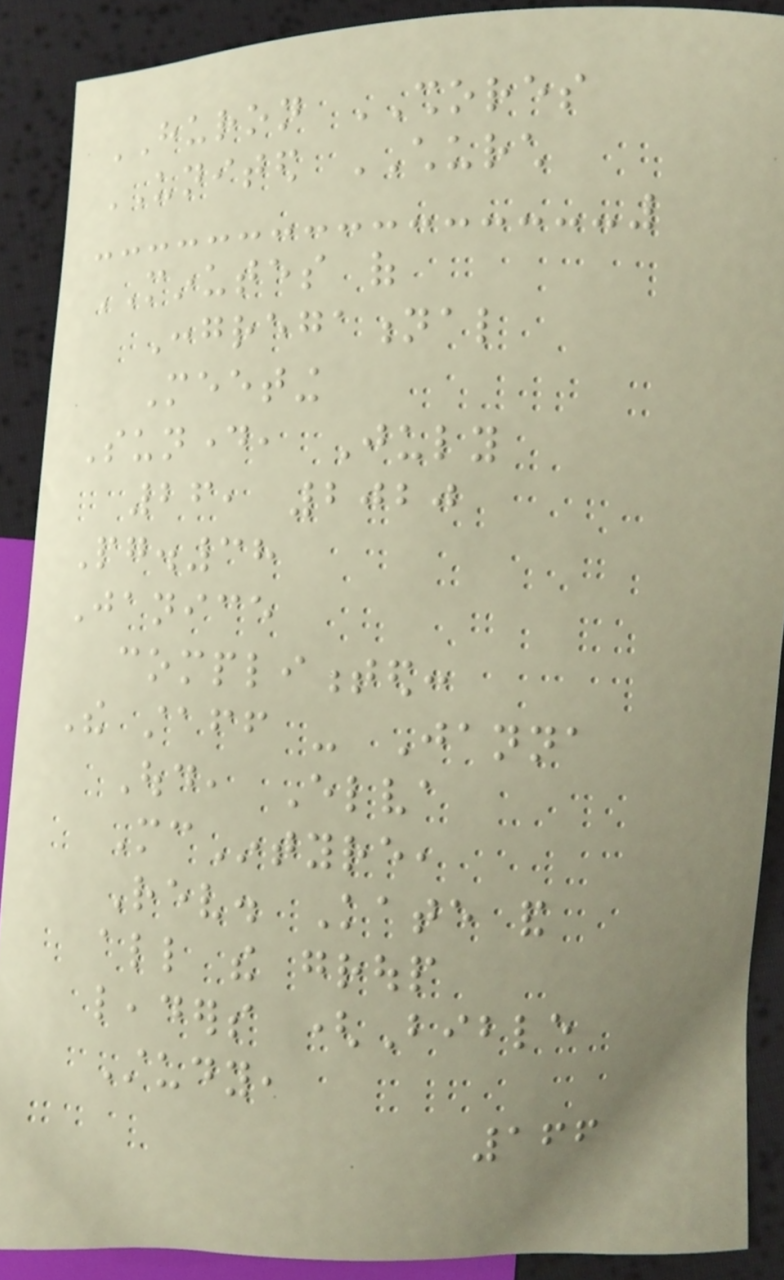HURON SHORES
UNITED CHURCH
MINUTES of
Congregational
Meeting
Sunday, July
26, 2020
Pg.38
Janice
complimented:
The staff - Janna
Oud, Elva
McIntyre,
Rev. Kate and
all the group
leaders (Bible
Study,
166
